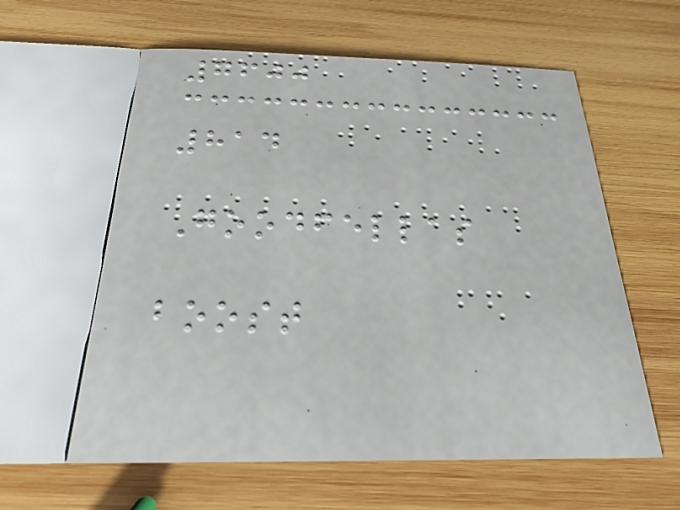7600
814
Goodfellas
boost
